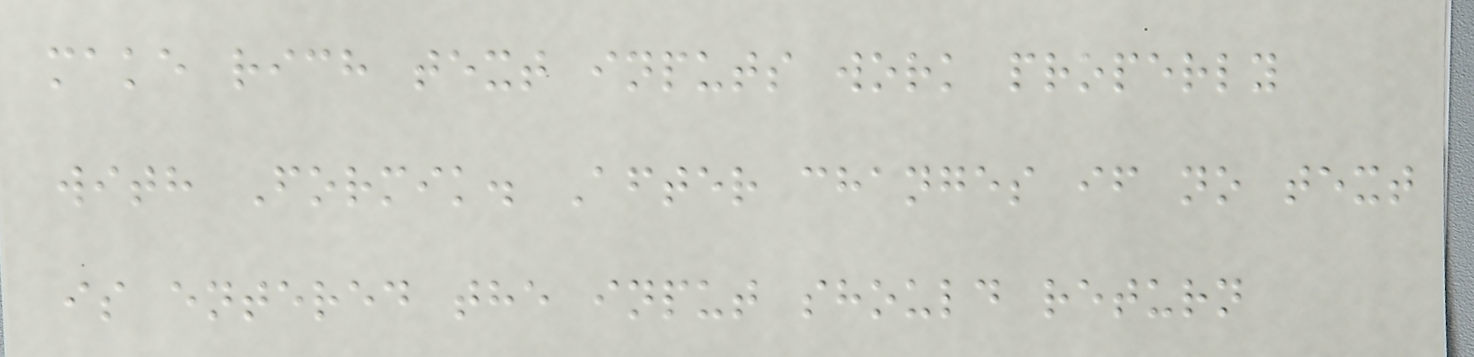make rich text inputs work properly
with Formik. After changes if no text
is entered the input should return
